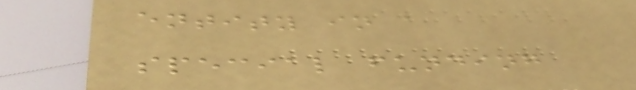entity in a
special funding
